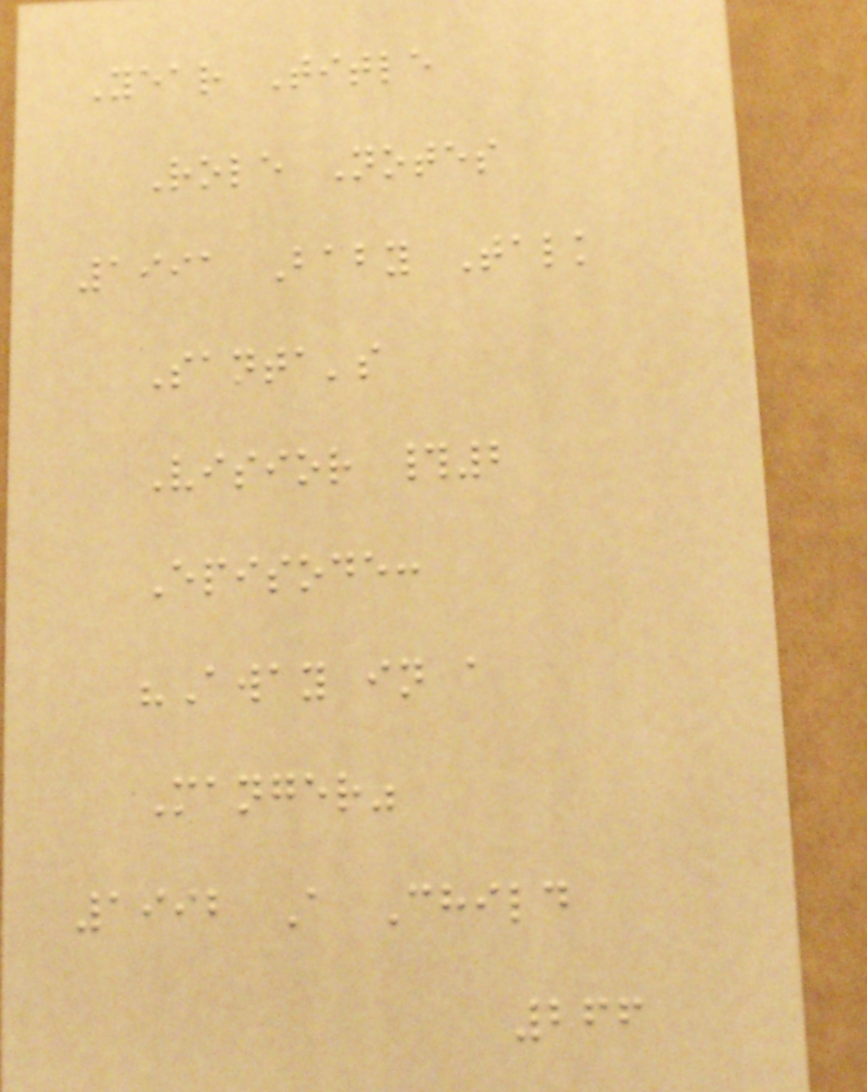Year Title
Role Notes
1991 Baby Talk
Santa's
Visior #2
Episode:
"Away in a
Manger"
1992 A Child
266
